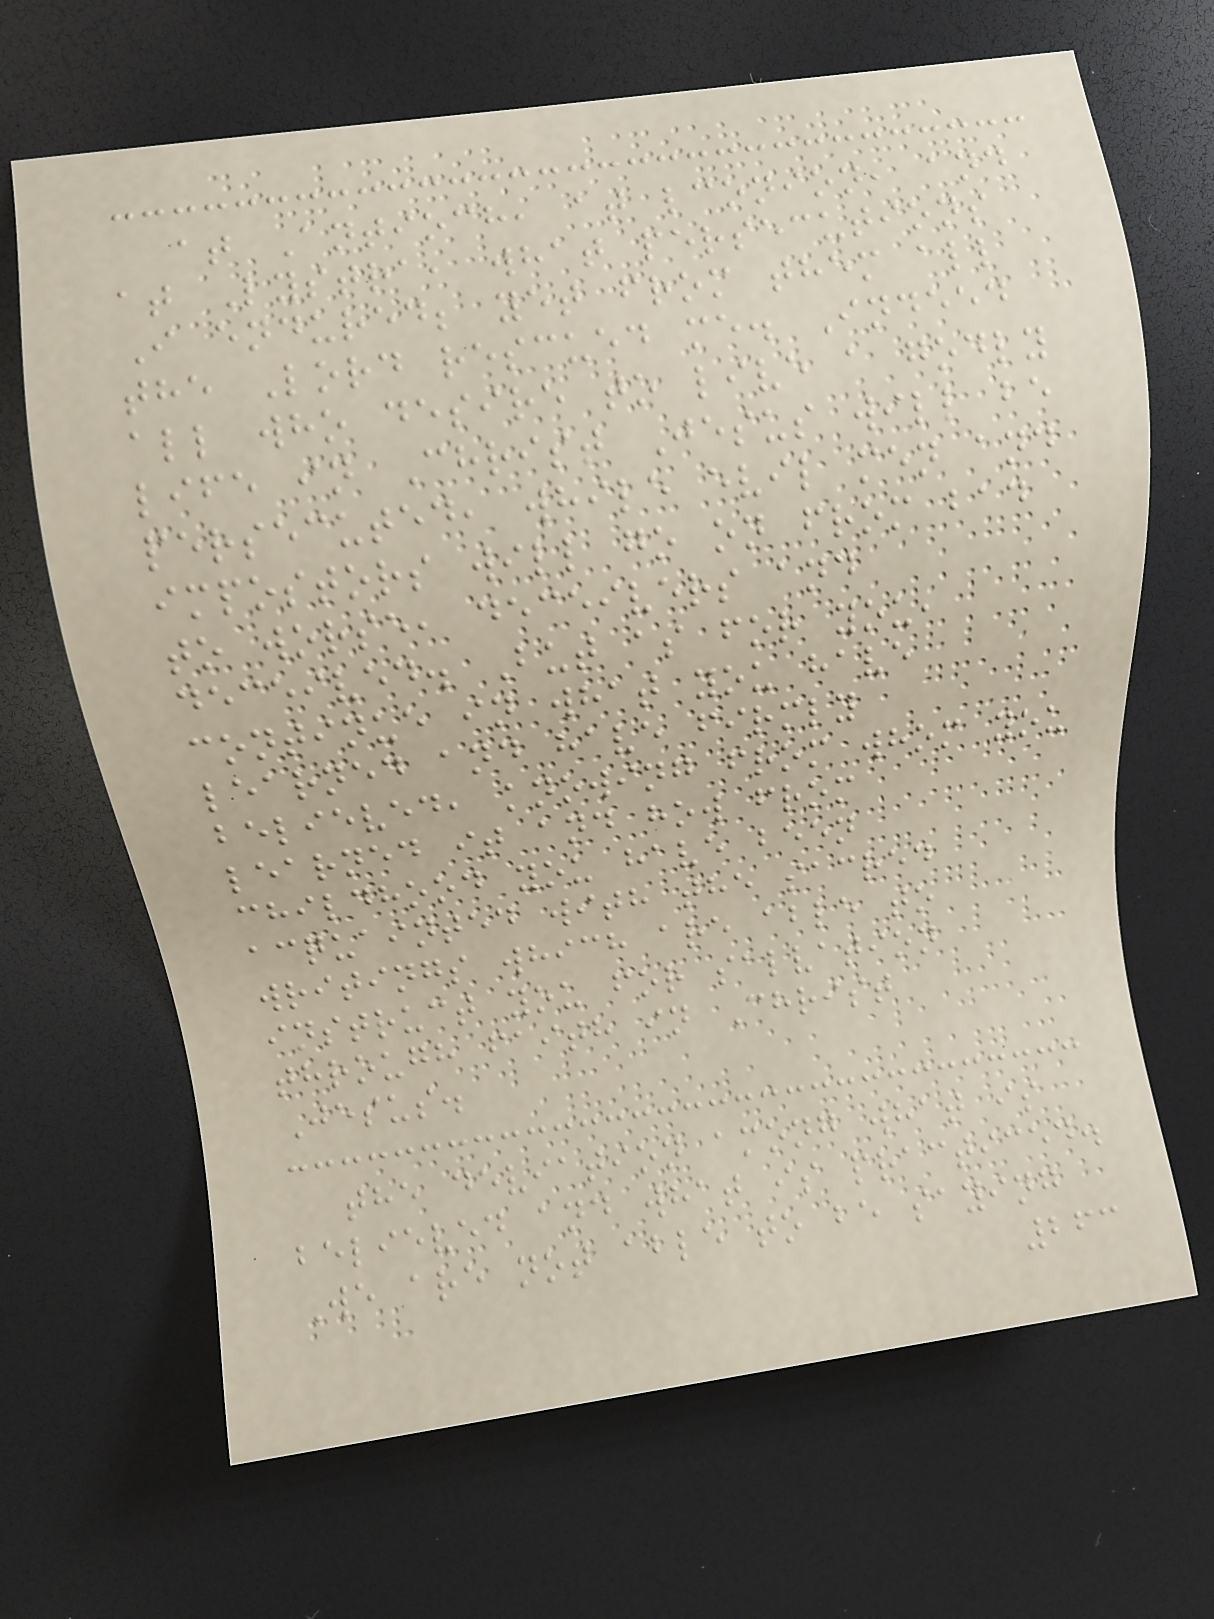at Antioch, at lconion, and
at Lystra, what persecutions
I endured; yet from them all
the Lord rescued me. Indeed
all who desire to live a godly
life in Christ Jesus will be
persecuted, while evil men and
impostors will go on from bad
to worse, deceivers and
deceived. But as for you,
continue in what you have
learned and have firmly
believed, knowing from whom you
learned it and how from
childhood you have been
acquainted with the sacred
writings which are able to
instruct you for salvation
through faith in Christ
Jesus.
the deviation among what is
believed and what is practiced.
We are not able to be saying
263
